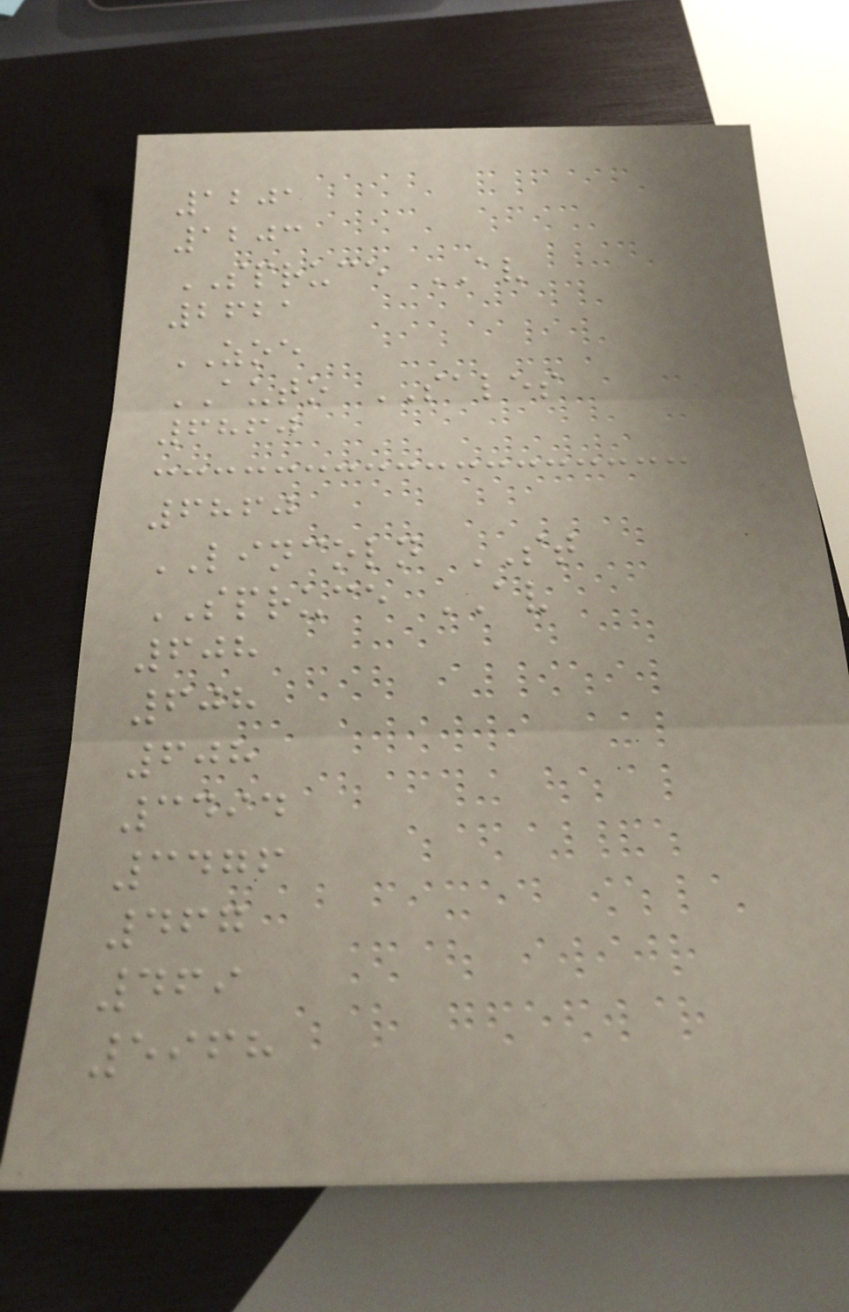1201
1203
SPRUCE AV
2621
ZOE
AUTO SALES
6860
6860
LINCOLN ST
SPRUCE AV
608
608
608
3494
3476
467
469
5968
